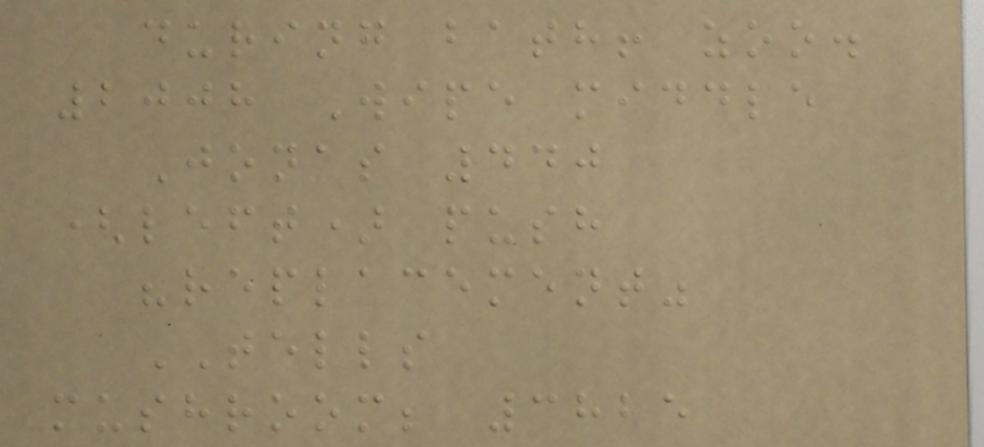during bath! zoo.
2008 Wipe middle
Jonas 440
(left) push
"replacement"
TELLS
mushroom; 3825
